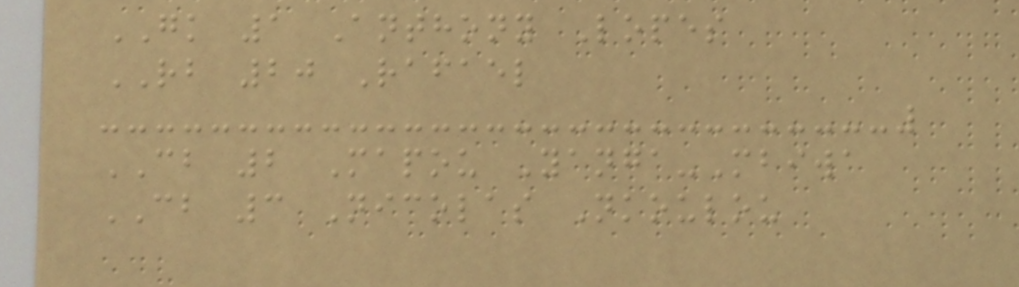GK 1 Anthony Lopes
RB 20 Rafael
CB 2 Mapou Yanga-Mbiwa
CB 3 Nicolas Nkoulou
